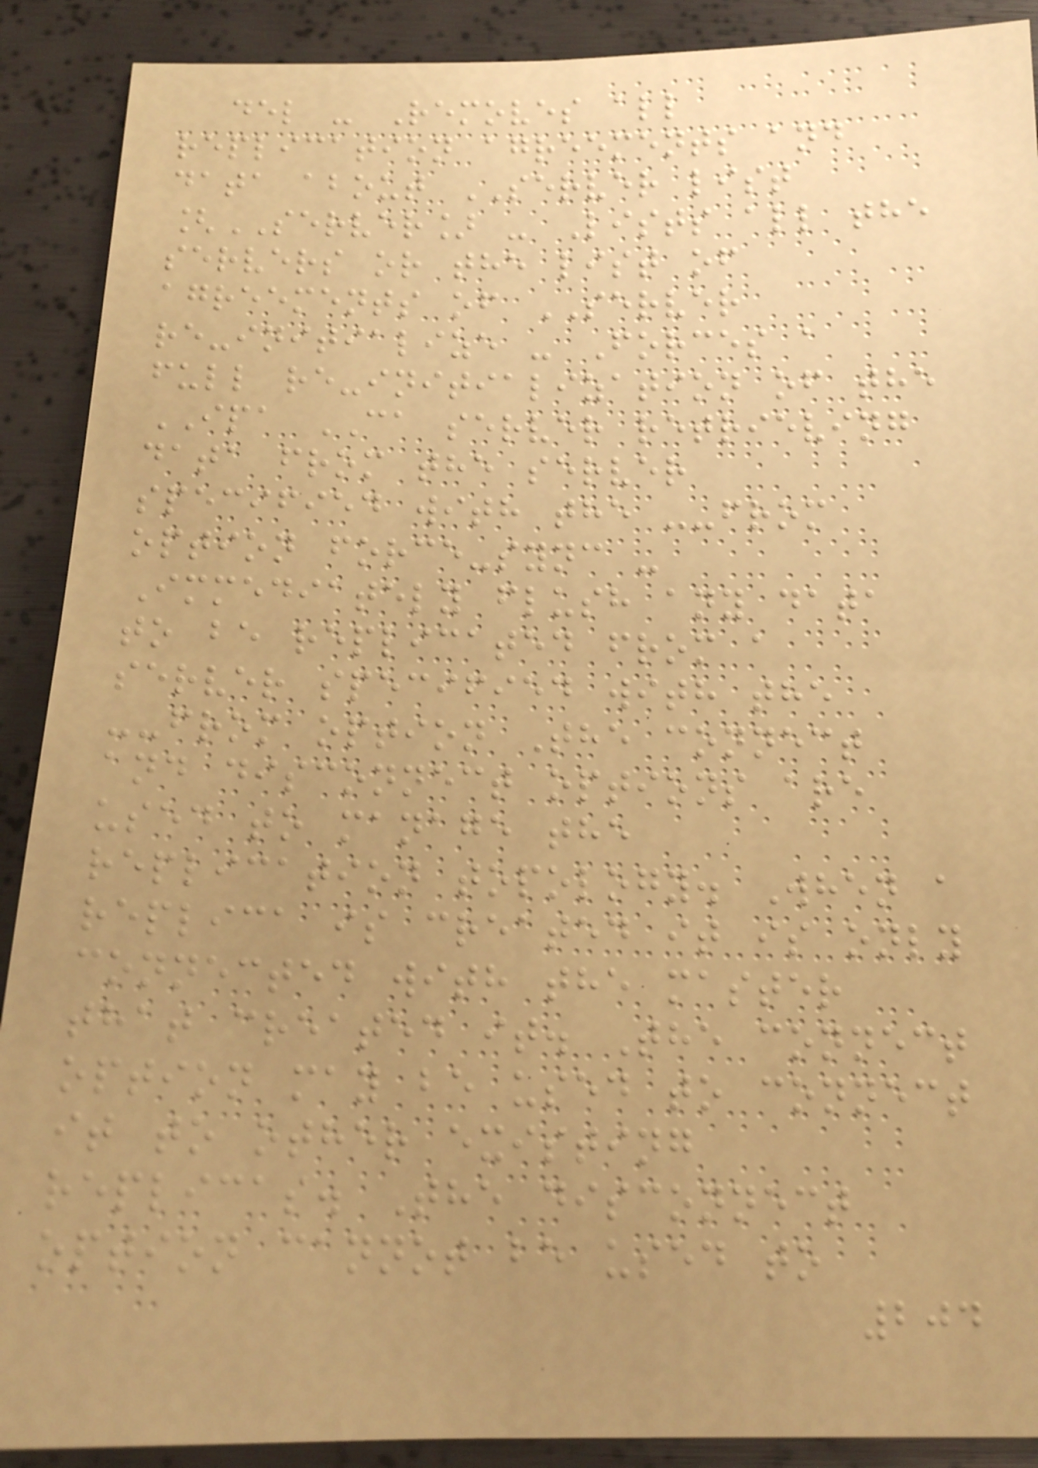del - Removes all
replication agreements and
data about SERVER list
[SERVER] - Lists all the
servers or the list of
agreements of SERVER
re-initialize - Forces a
full re-initialization of the
IPA CA server retrieving
data from the server
specified with the --from
option force-sync -
Immediately flush any data
to be replicated from a
server specified with the
--from option The connect
and disconnect options are
used to manage the
replication topology. When a
replica is created it is only
connected with the master
that created it. The connect
option may be used to connect
it to other existing
replicas. The disconnect
option cannot be used to
204
